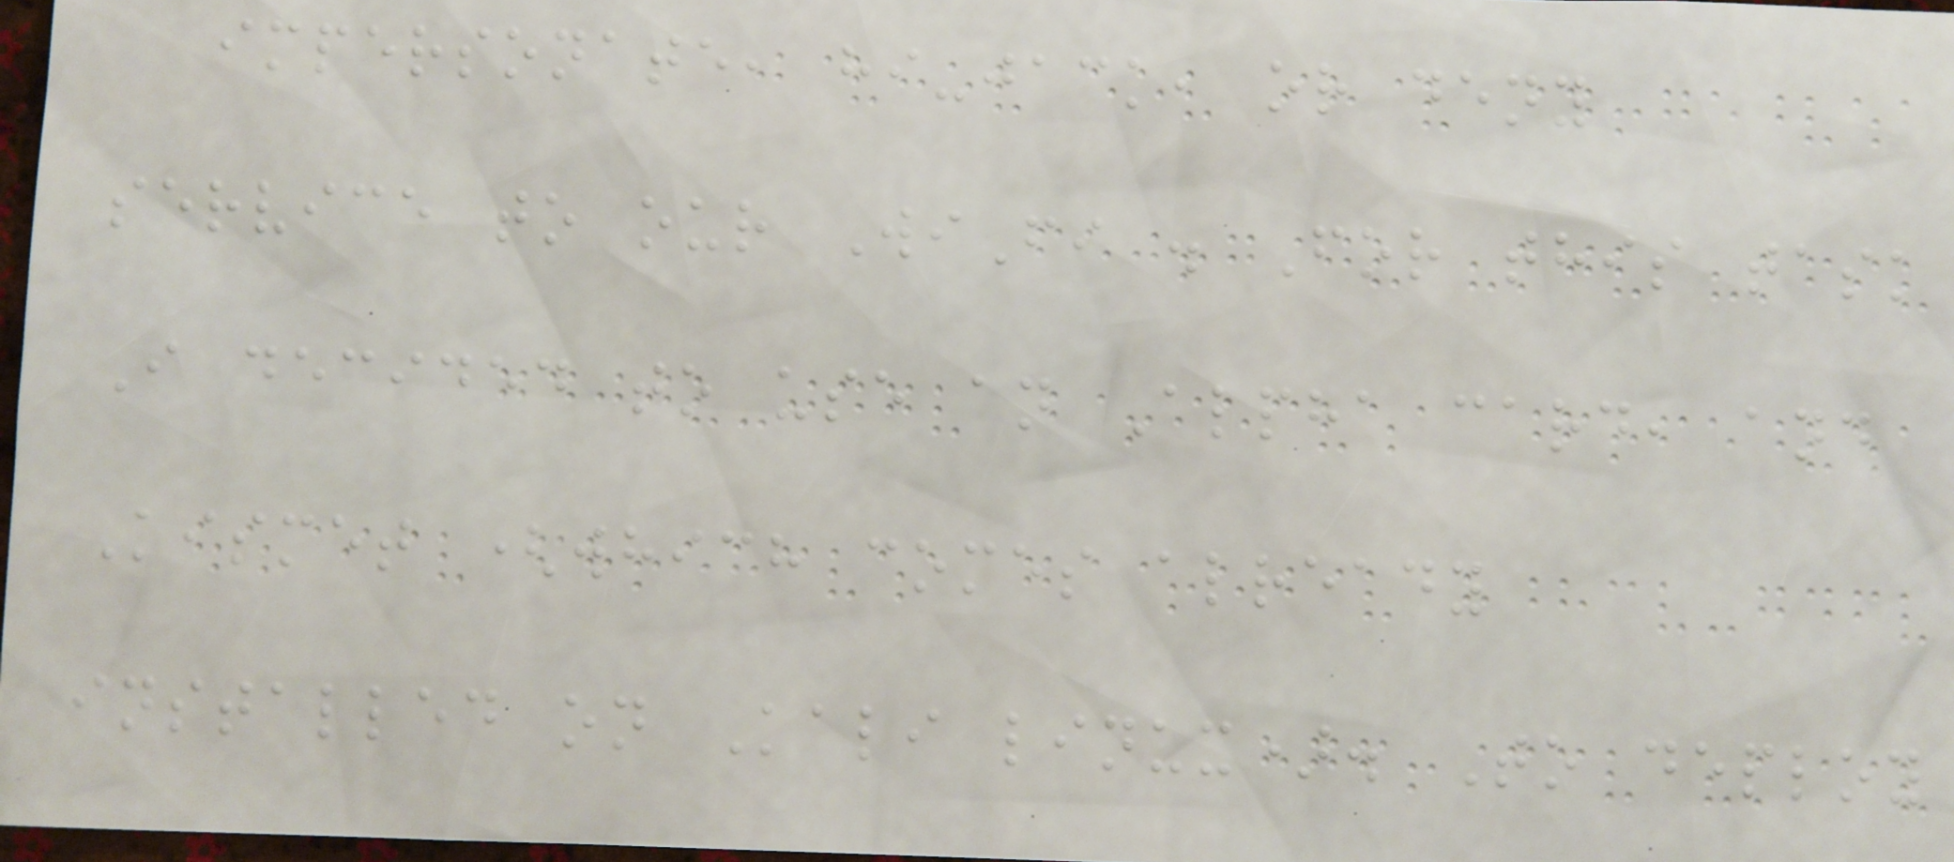impersonate, hi-jack, or deny
service to our WiFi . For this task
I decided to use an Alpha card, and
Kismet (which comes already
installed on Kali linux). To deploy
